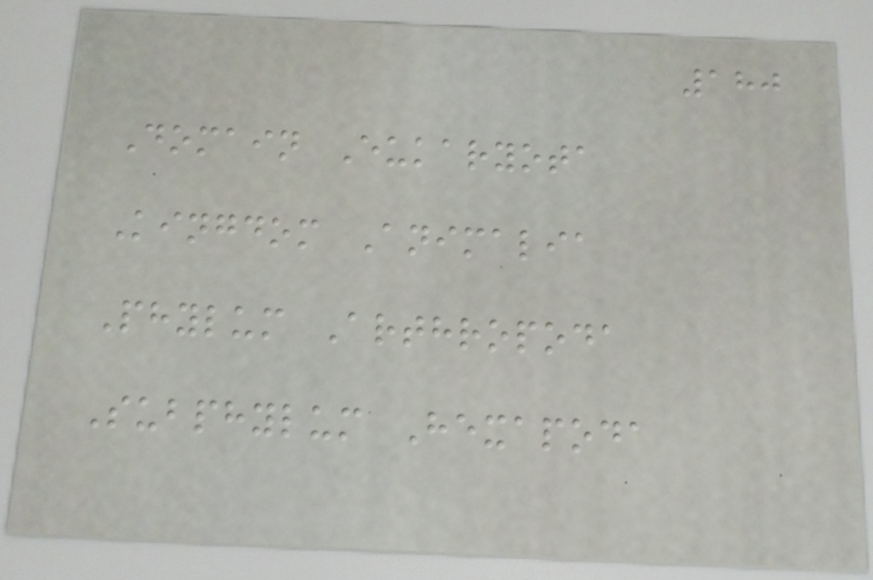180
Domain Eukaryota
Kingdom Animalia
Phylum Arthropoda
Subphylum Hexapoda
